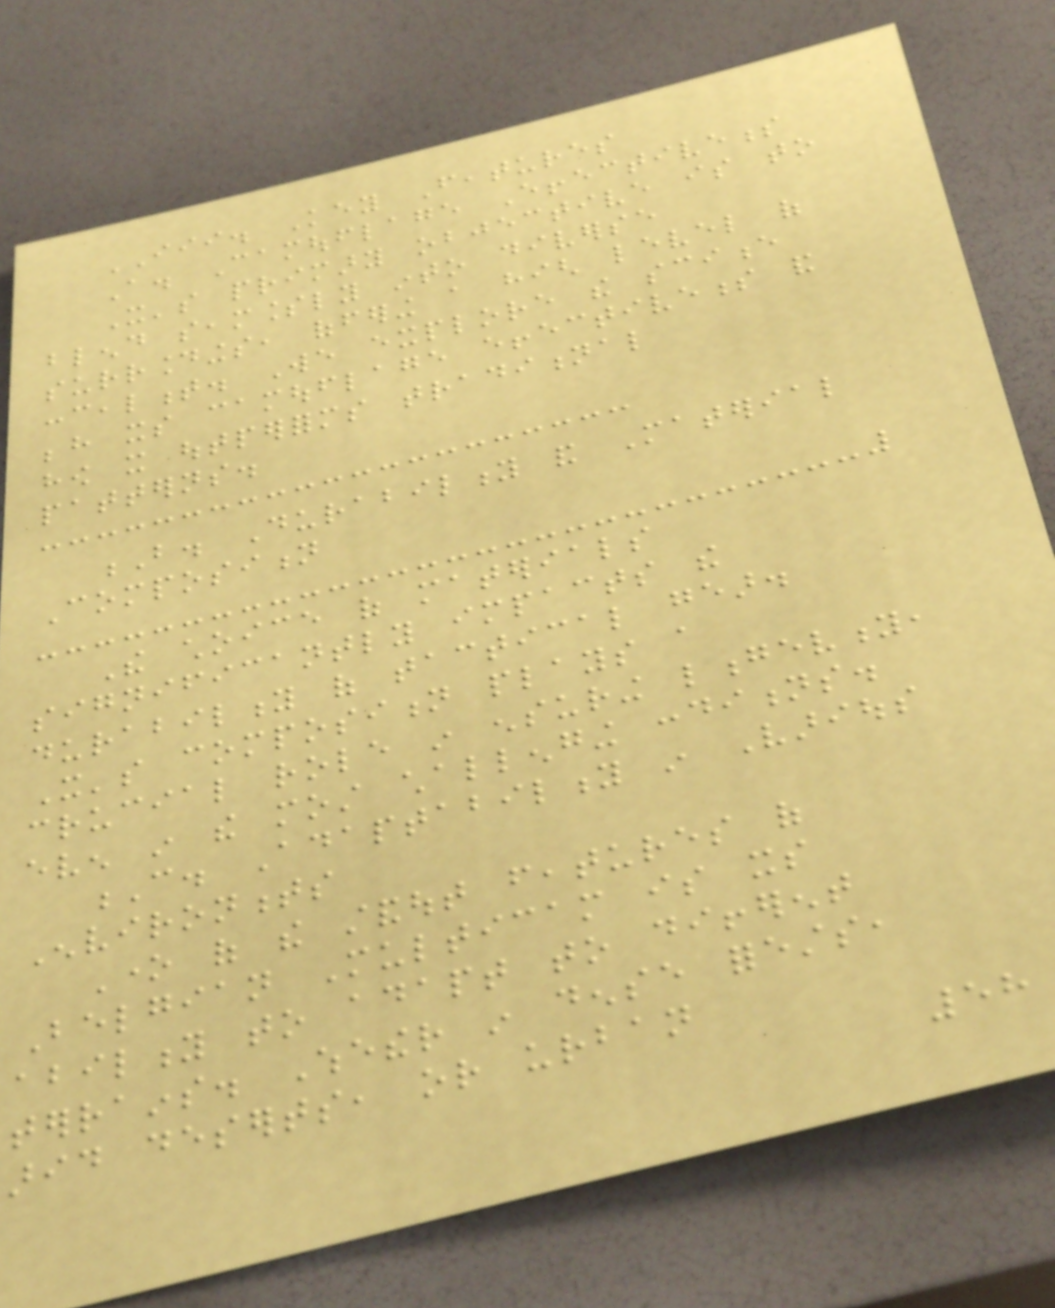III. Key Features
A. Camouflage Effectiveness
It's primary objective is to
blend seamlessly into diverse
surroundings, offering a high level of
concealment. We explore the science
behind its camouflage effectiveness and
how it outperforms traditional
patterns.
B. Durability and Material
Composition
The choice of materials
significantly impacts the
durability of tactical gear.
It's composition plays a
crucial role in ensuring longevity,
even in the most challenging conditions.
C. Adaptability in Various
Environments
One of the standout features of
Belgian Multicam is its
ability to adapt to different
terrains. Whether in dense forests,
arid deserts, or urban
58
